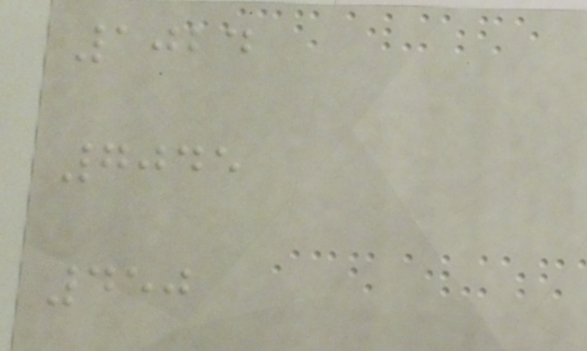1024
7045
450
